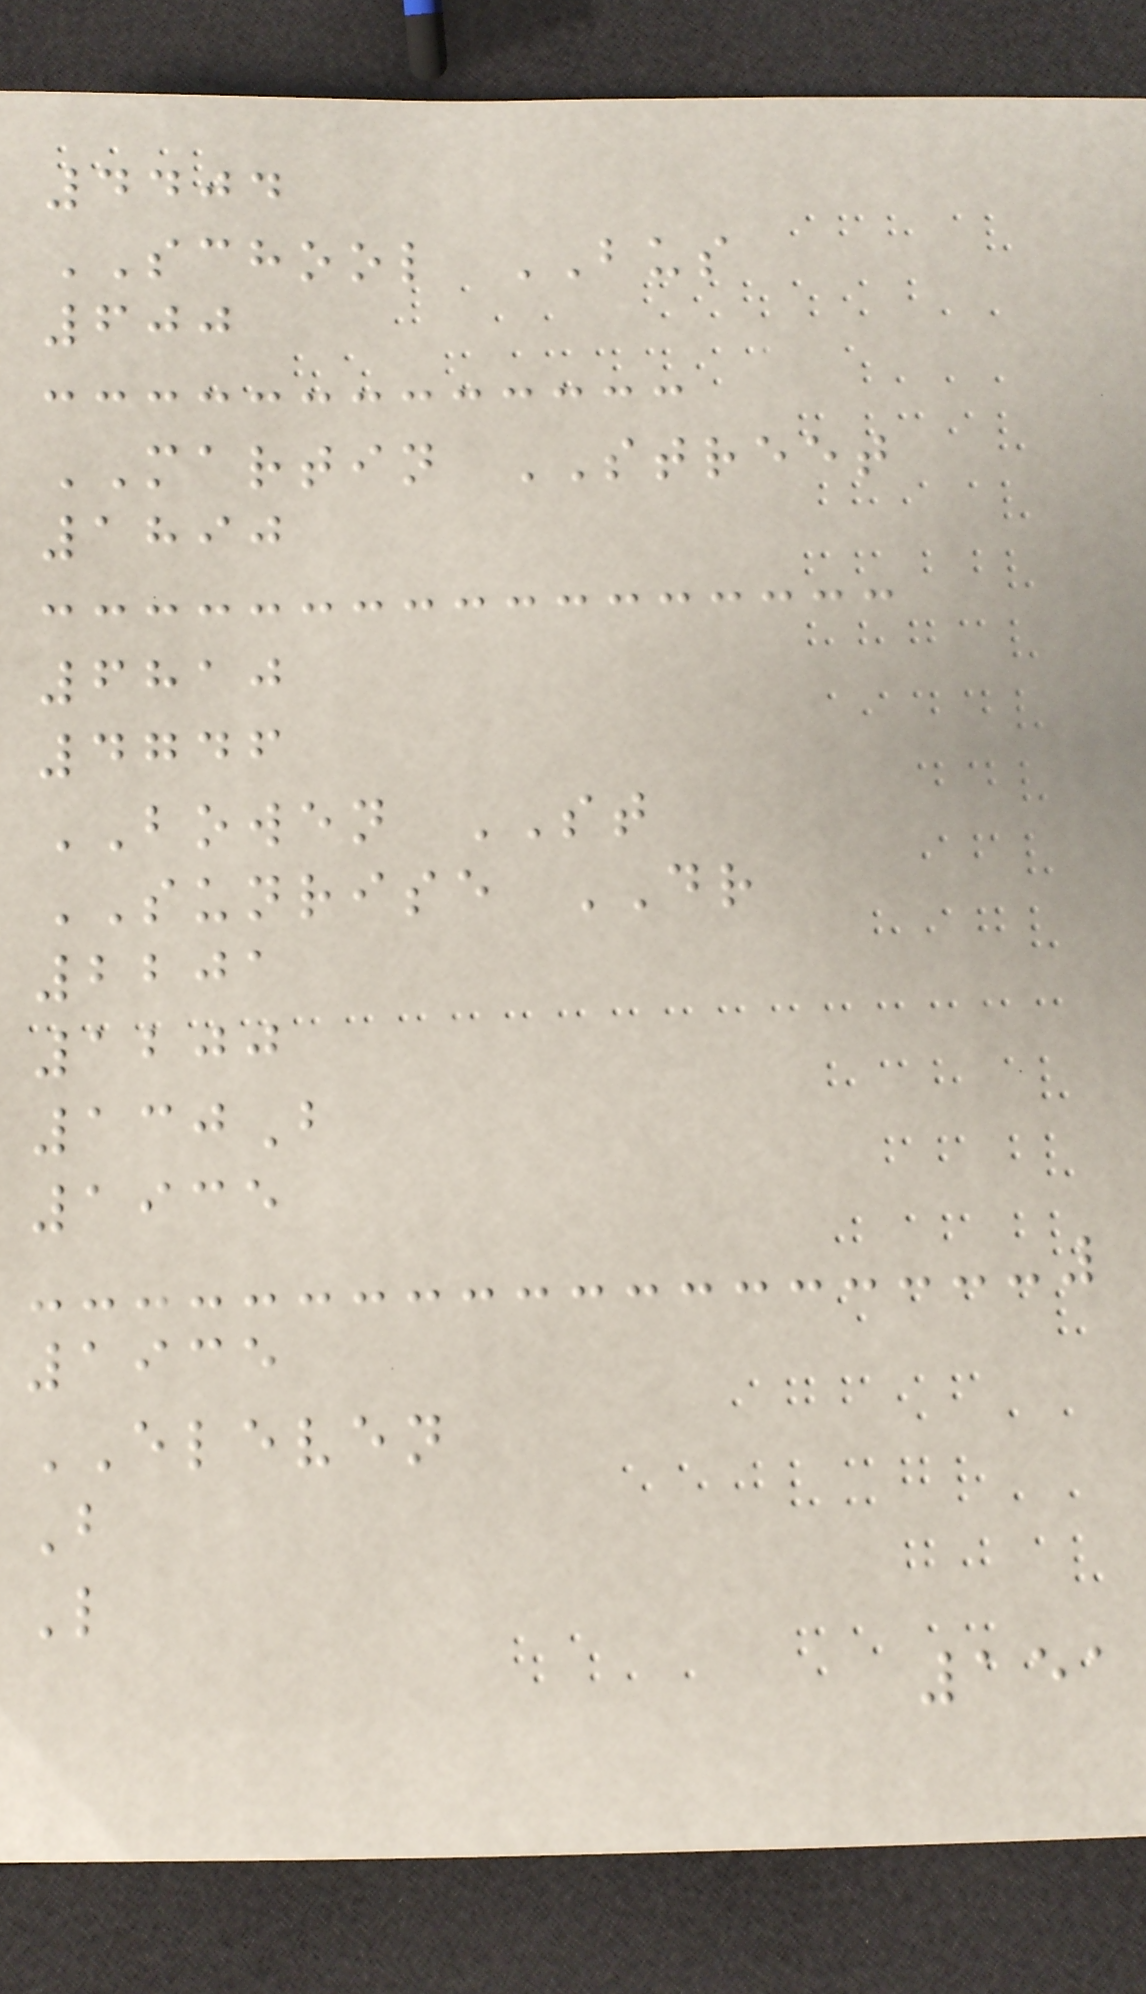4404
SCHOOL BUS
600
MARTIN STREET
1890
6810
4746
BOWEN ST
SUNRISE DR
2201
1200
130B
1935
1935
ELEVEN
B
L
151
